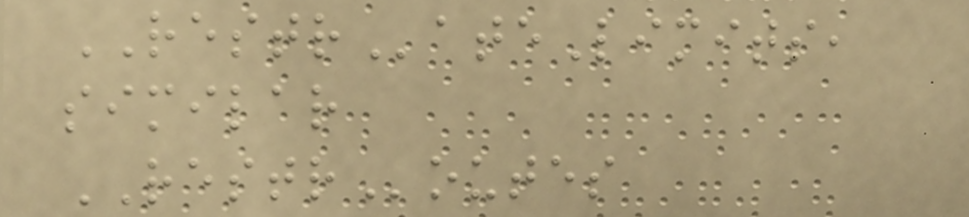RESTRateLimits,
similar
RESTRoutes
